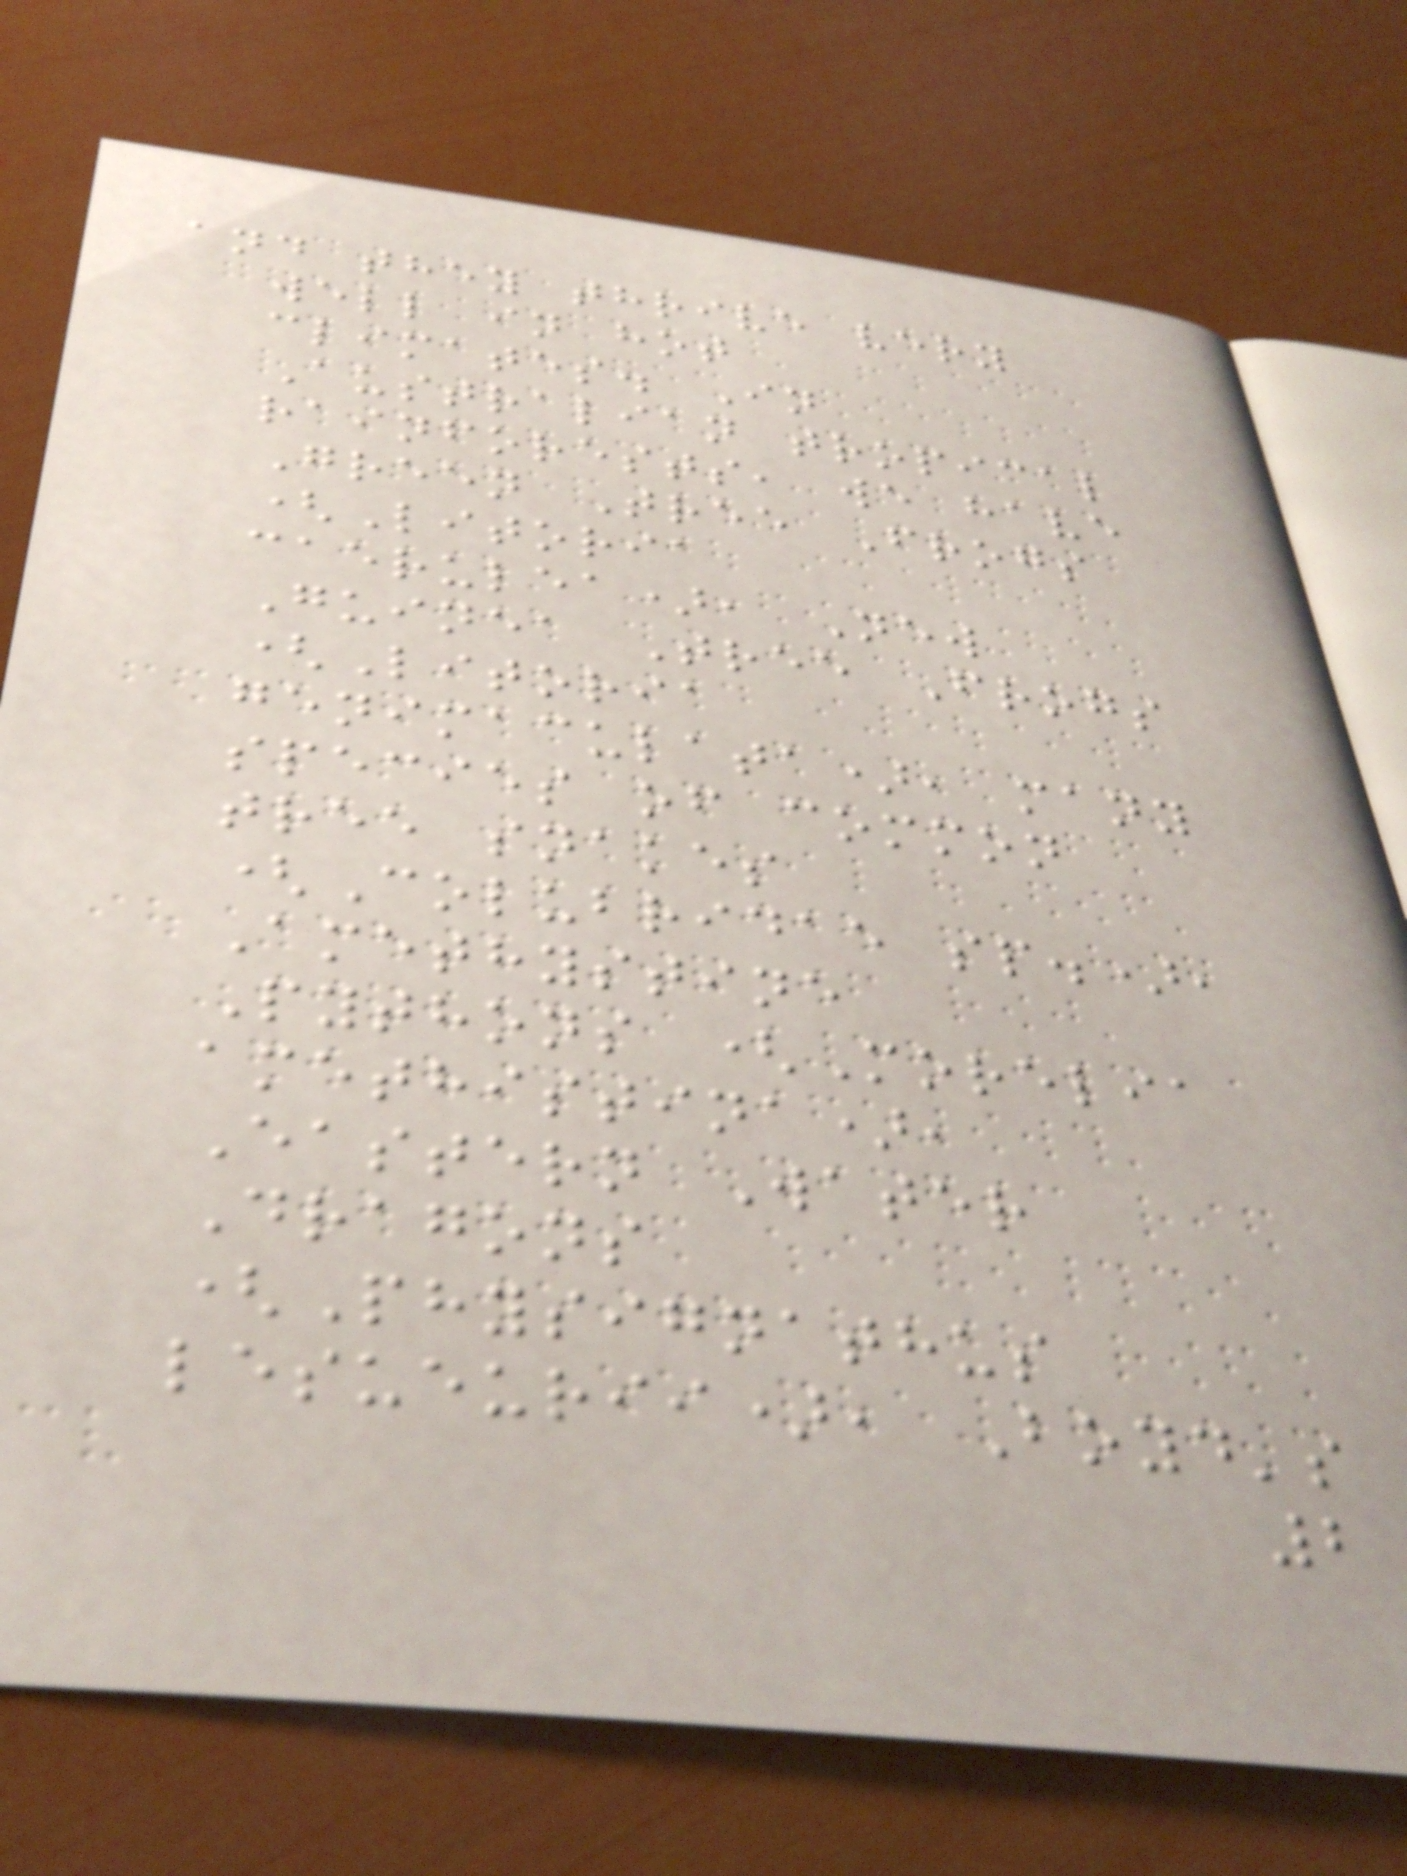and they thrive very
well in hot
climates. In
Australian tropical
rainforests, we have
Green Tree Frogs
(Litoria
caerulea), New
Guinea Tree Frogs
(Litoria
genimaculata), many
species of common
tree snakes
(Colubridae sp.),
Amethystine
Pythons (Morelia
amethistina),
Eastern Water
Dragons
(Physignathus
lesueurii), Boyd's
2
